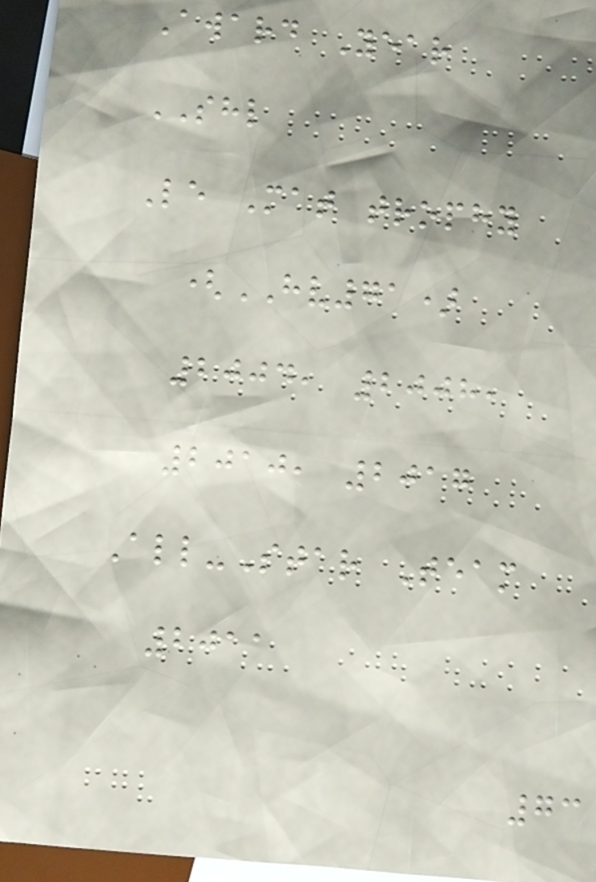Award Year
SHL
Le Mat trophy
(HV71)
2004, 2008,
2010, 2017
All-Star Team
2011
73
